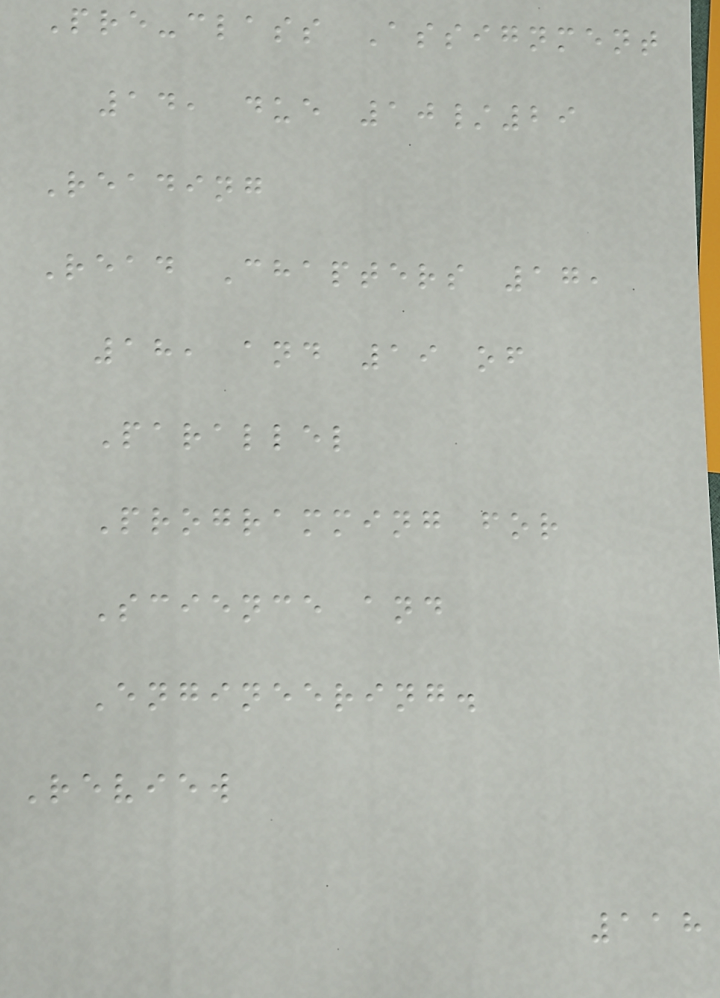Pre-class Assignment
14, due 10/29
Reading
Read Chapters 17,
18, and 19 of
Parallel
Programming for
Science and
Engineering.
Review
118
